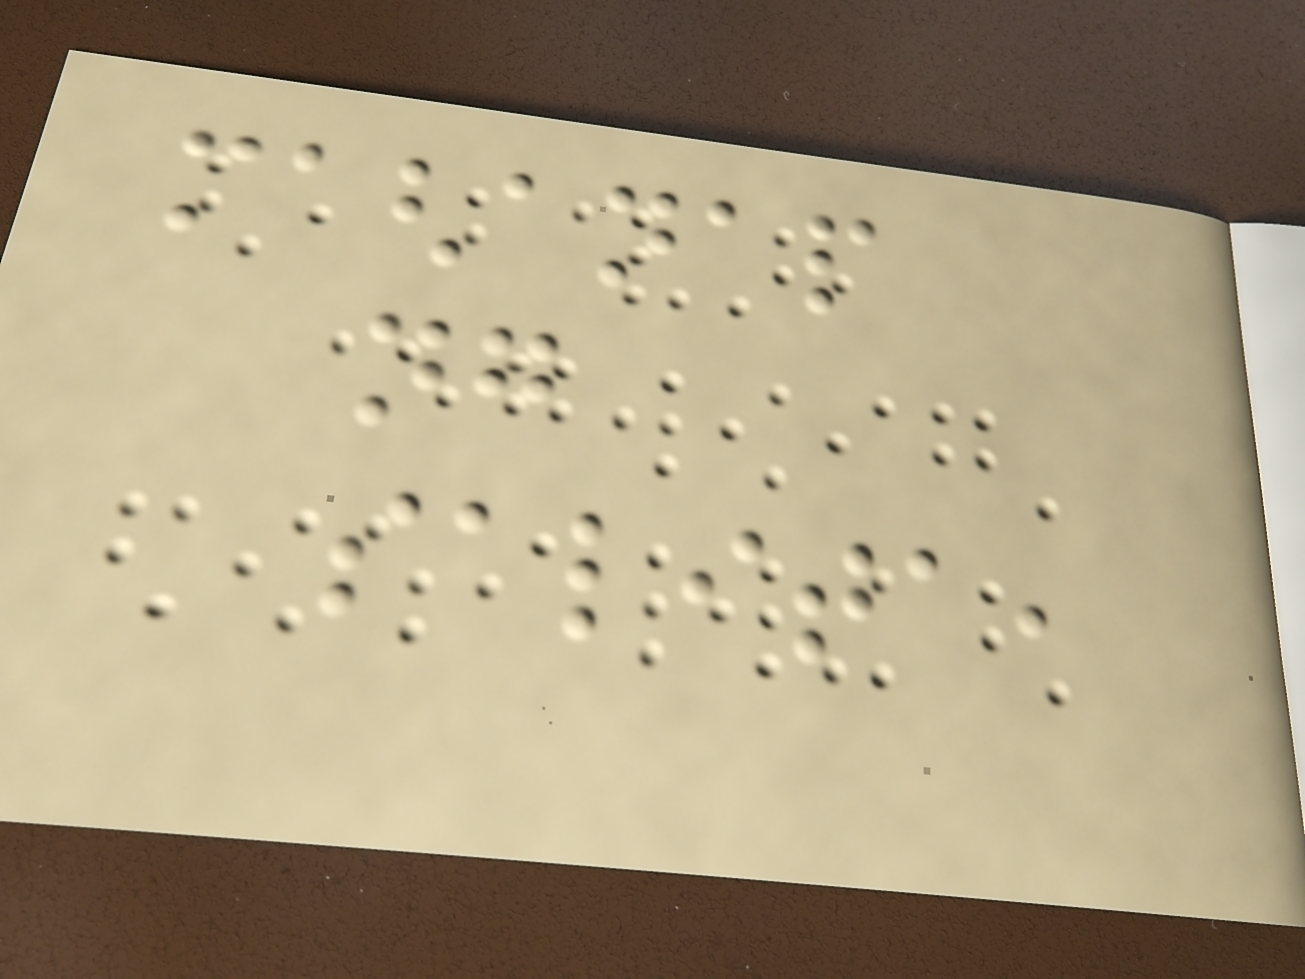maghanap
ng
salita,
